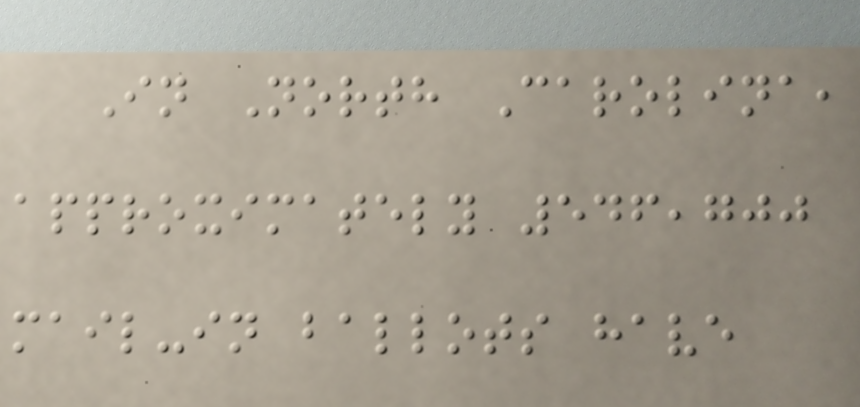In North Carolina,
approximately 546,700
mail-in ballots have
